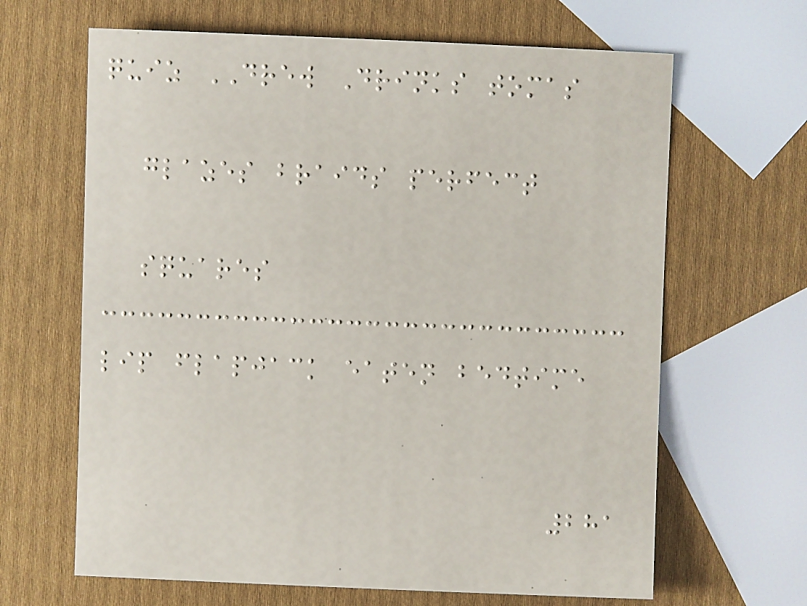quiz DREW Drinks tomas
glazes braids perfect
squares
lip flapjack eaten bedtime
281
